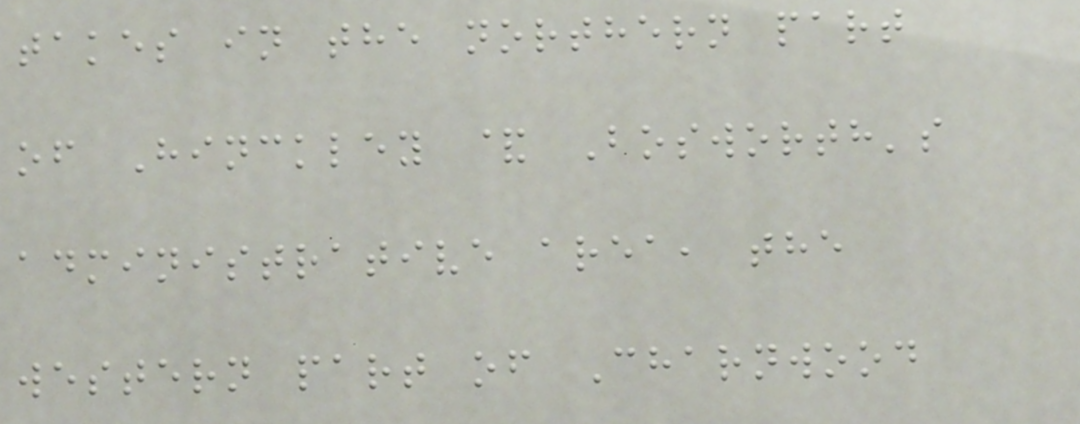takes in the northern part
of Hinckley & Bosworth's
administrative area, the
western part of Charnwood
